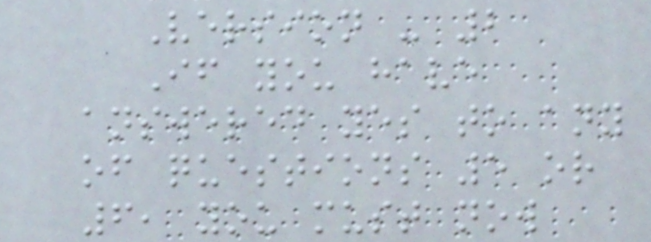Version - 2
If you have
answered yes to any
of questions 5 or
6, you must now
